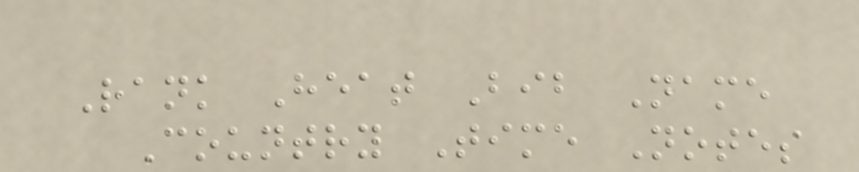Rank Heat Bib Name
Country Time Notes
